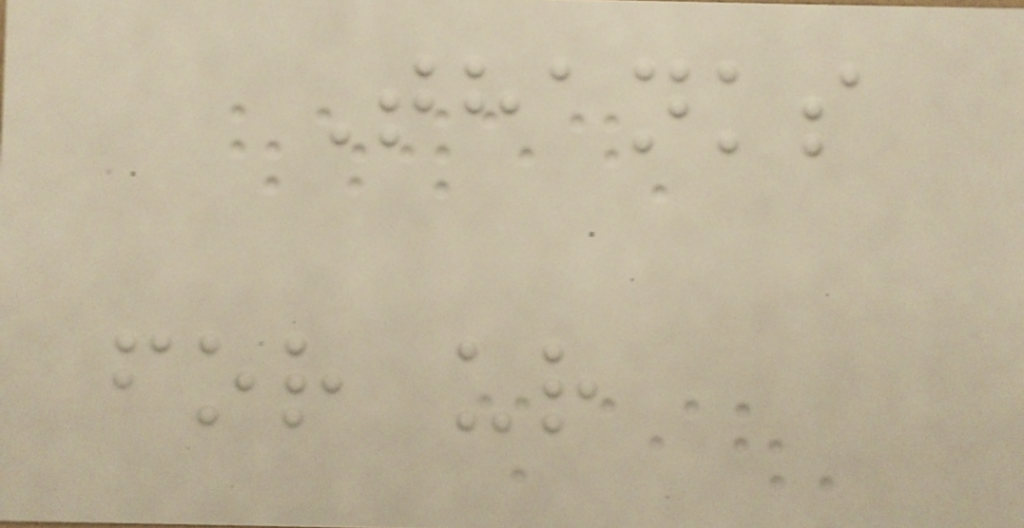Thanks
for ur
